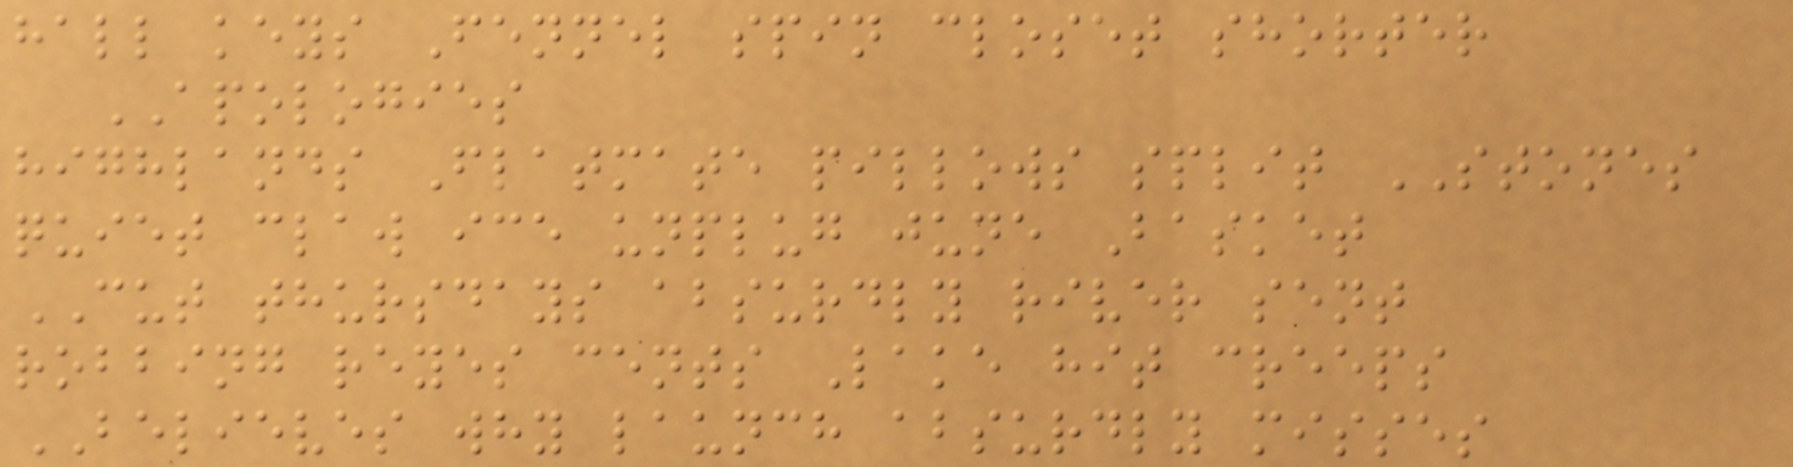hall keys Fennel spin closet shorter
APOLOGIES
highlands Flatmate pillows split STONES
quiet claw ice unplug june Basket
CUT thursdays absurdly river sent
robbing reyes cents Lake hit creeps
BELIEVES why launch absurdly misses
